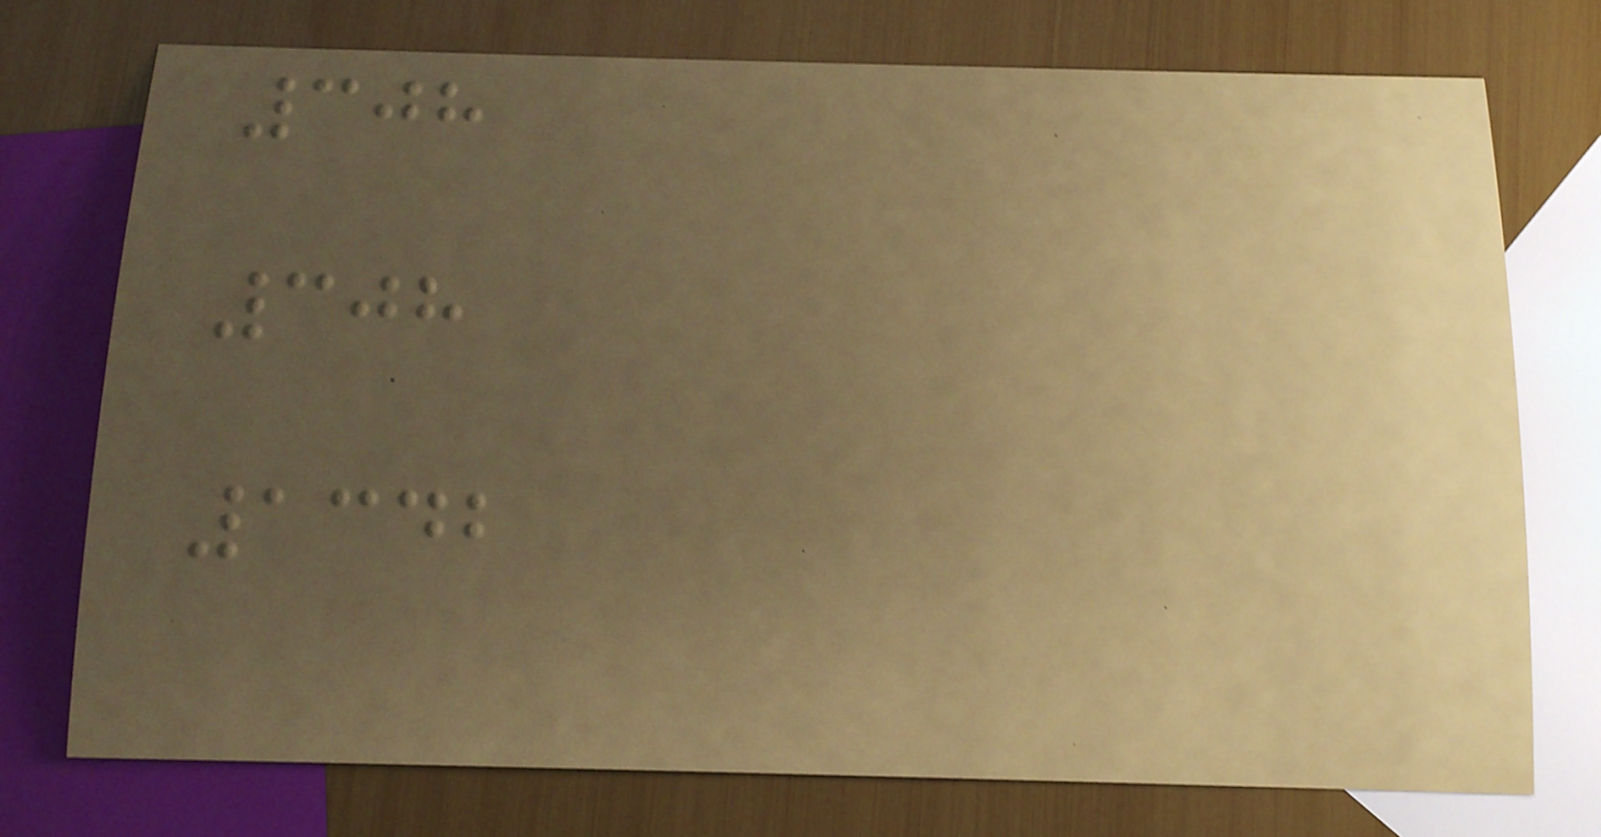308
308
1342
